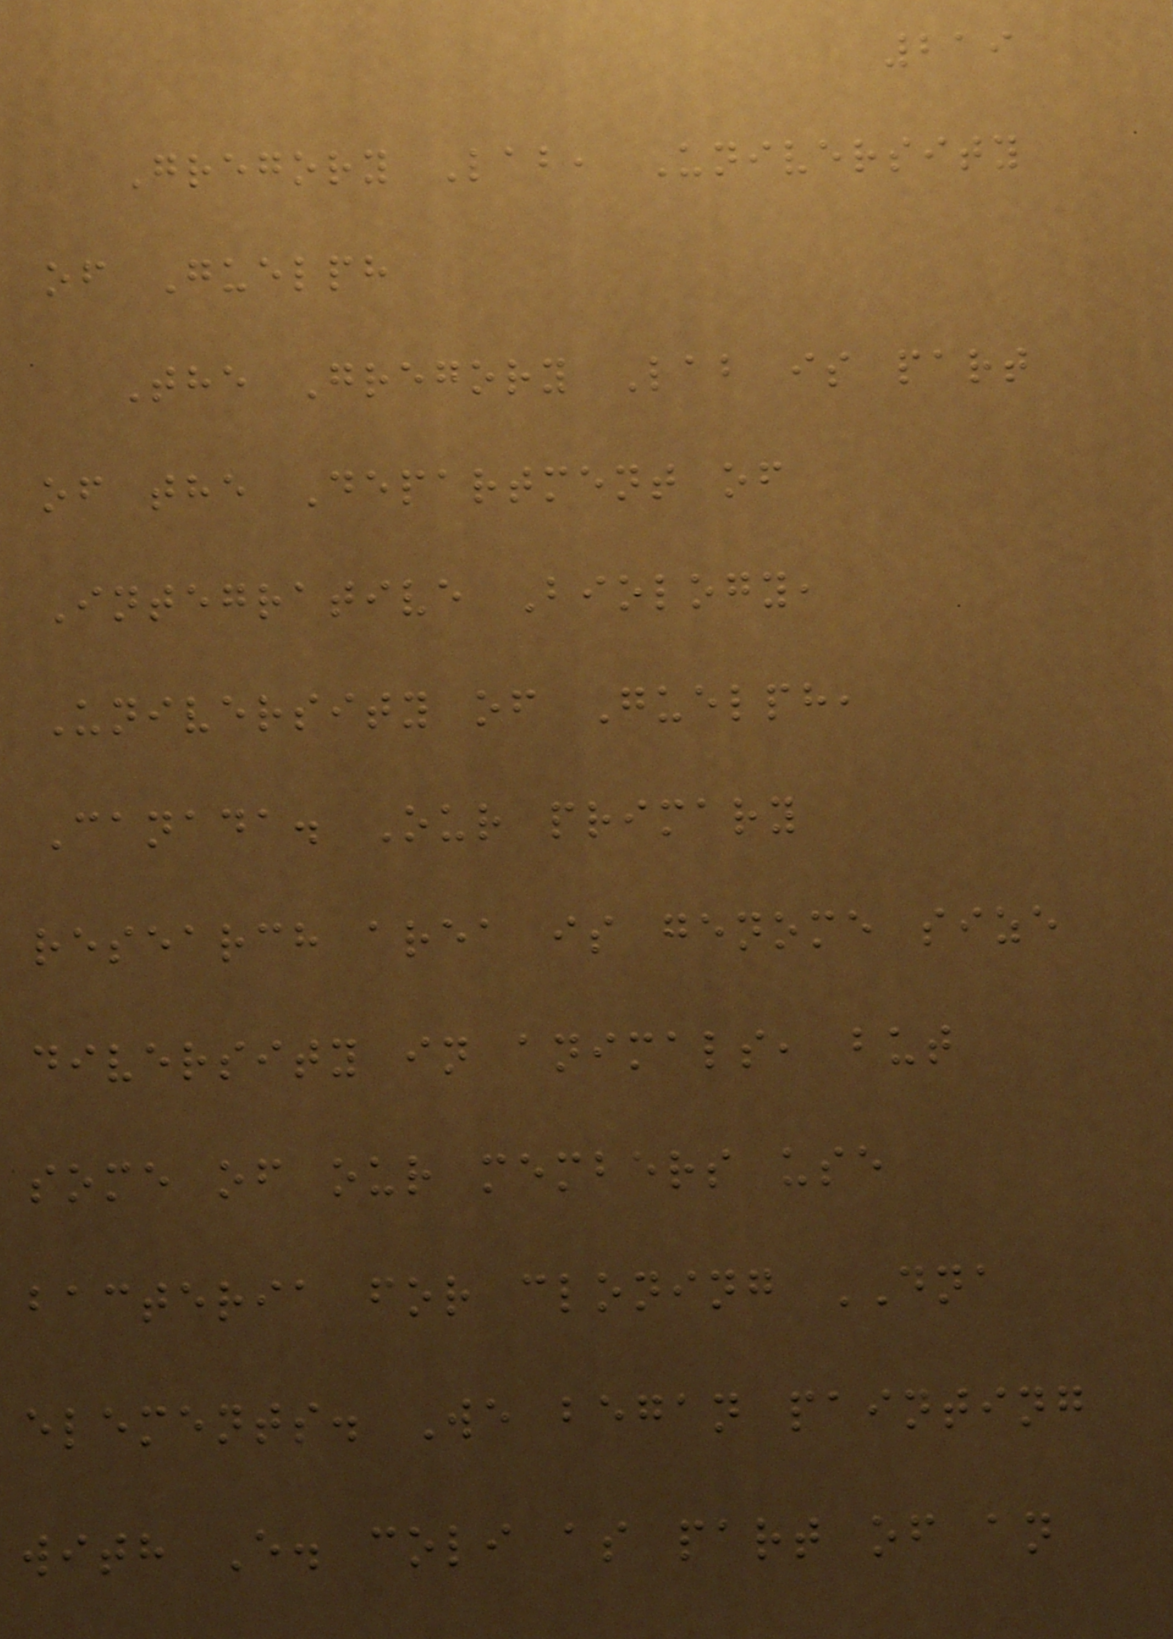219
Gregory Lab, University
of Guelph
The Gregory Lab is part
of the Department of
Integrative Biology,
University of Guelph,
Canada. Our primary
research area is genome size
diversity in animals, but
some of our members use
bacteria for cloning DNA
elements. We began painting
with E. coli as part of an
